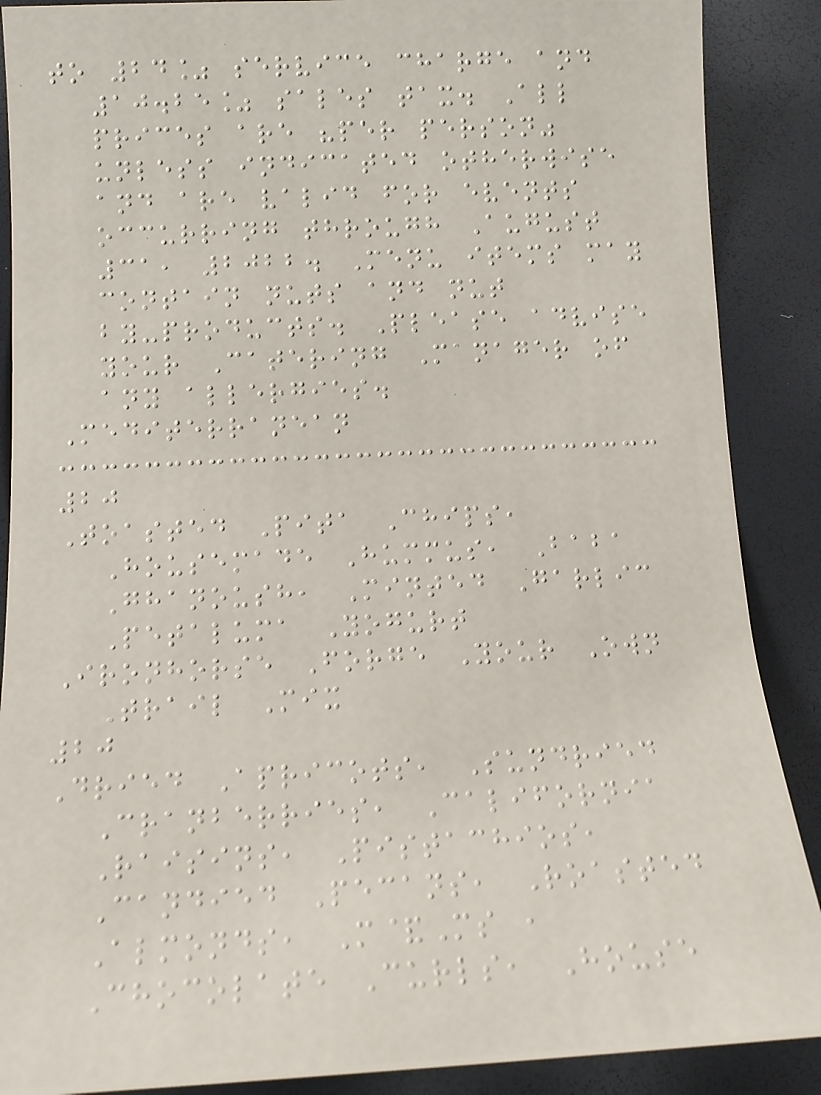to 24% service charge and
10.25% sales tax. All
prices are "per person"
unless indicated otherwise
and are valid for events
occurring through August
31, 2022. Menu items may
contain nuts and nut
by-products. Please advise
your Catering Manager of
any allergies.
Mediterranean
20
Toasted Pita Chips,
Housemade Hummus, Baba
Ghanoush, Minted Garlic
Petaluma Yogurt
Ironhorse Forge Your Own
Trail Mix
20
Dried Apricots, Sundried
Cranberries, California
Raisins, Pistachios,
Candied Pecans, Roasted
Almonds, M&Ms ,
Chocolate Curls, House
